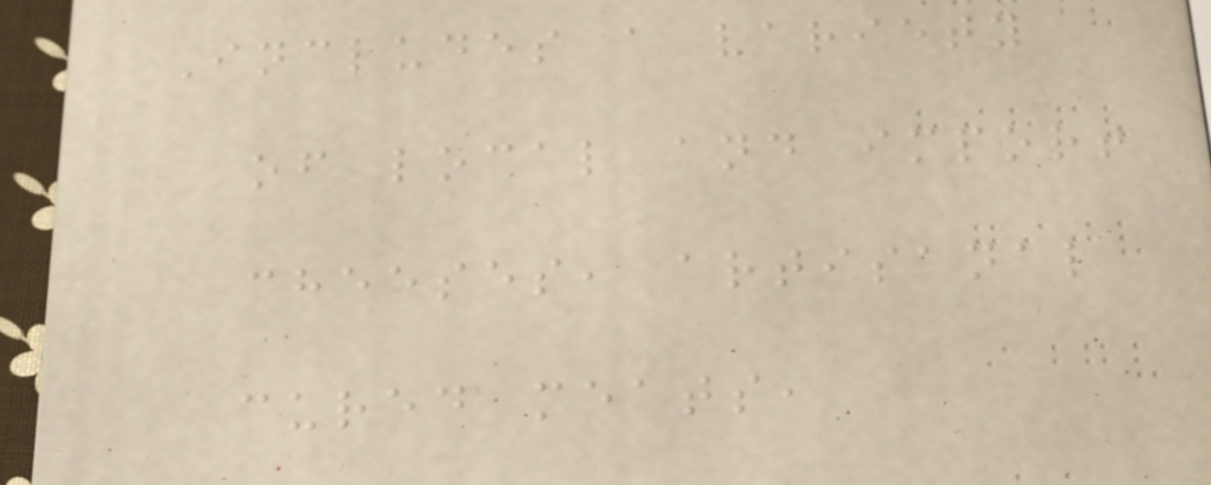Includes a variety
of local and import
cheeses, artisanal
cured meats,
